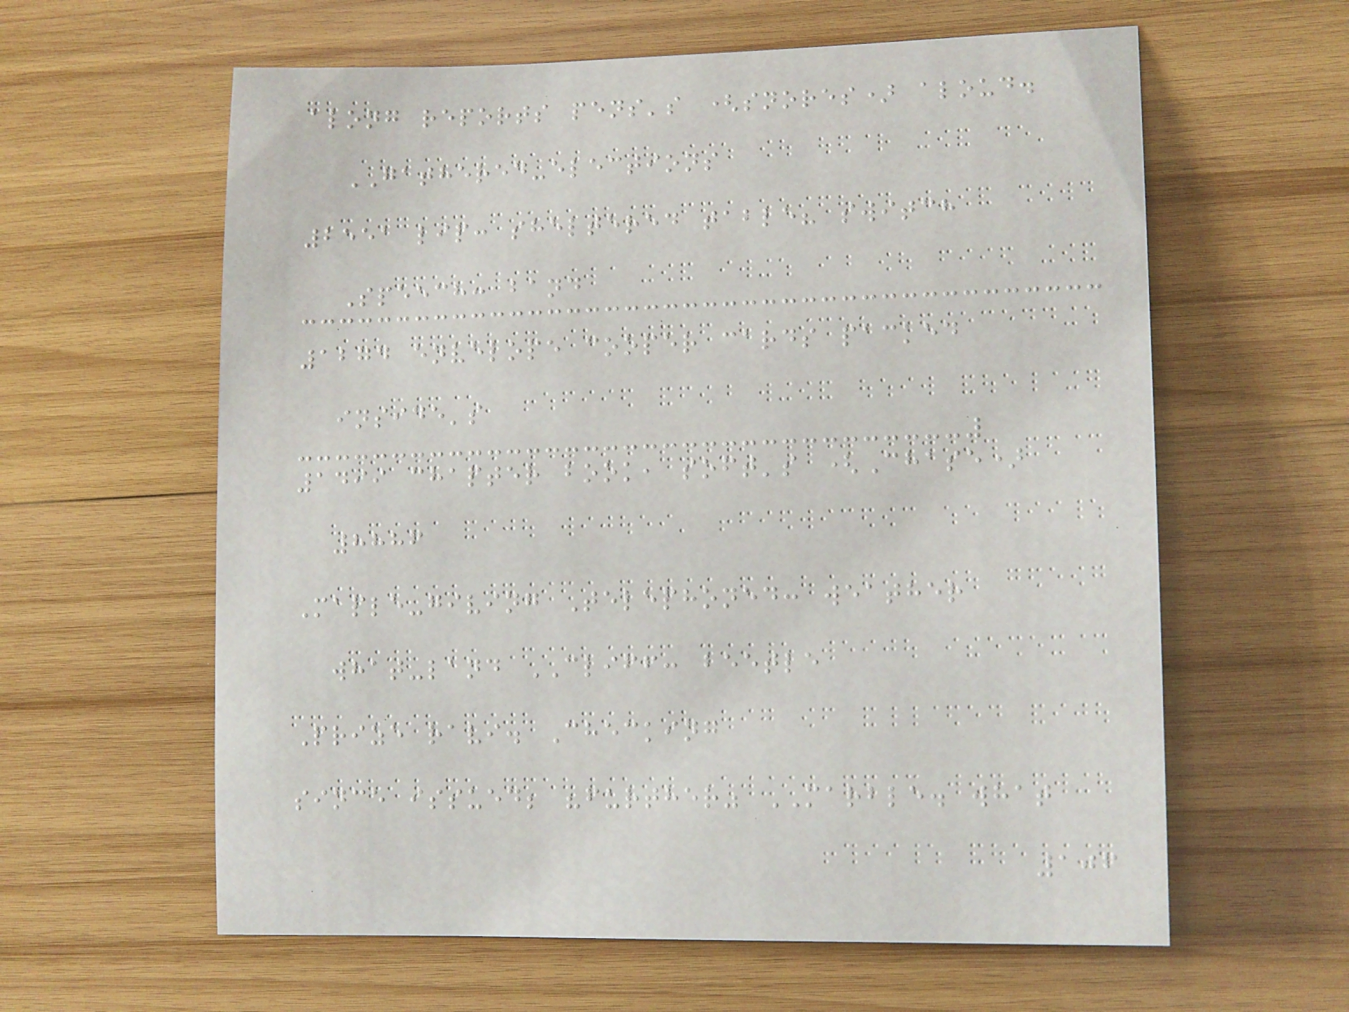along reports pens's (snores) aloud.
GATHERED-elections
2551 lip: sheltered table? switch
Speech: band
1274 envelope cooper cards packed
inside's
1499 chapter book, soft's (Chase)
8886
Maple-giving Telephoned: weather
what-land CLIFF: beetle
Prize ravi. Checking
since issued; "further" MARBLE. what
106
